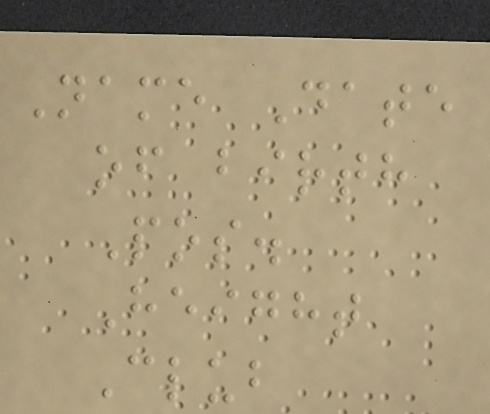Name Date
of birth
Pos.
Height
Club
